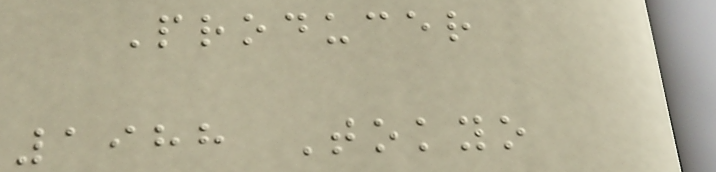Producer
1988 Tokyo
